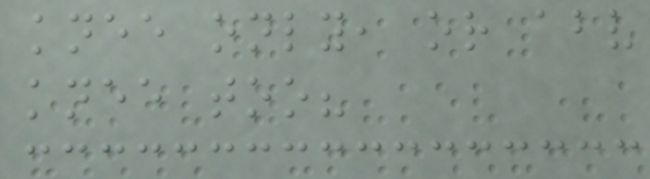knee only, or above
knee too?
